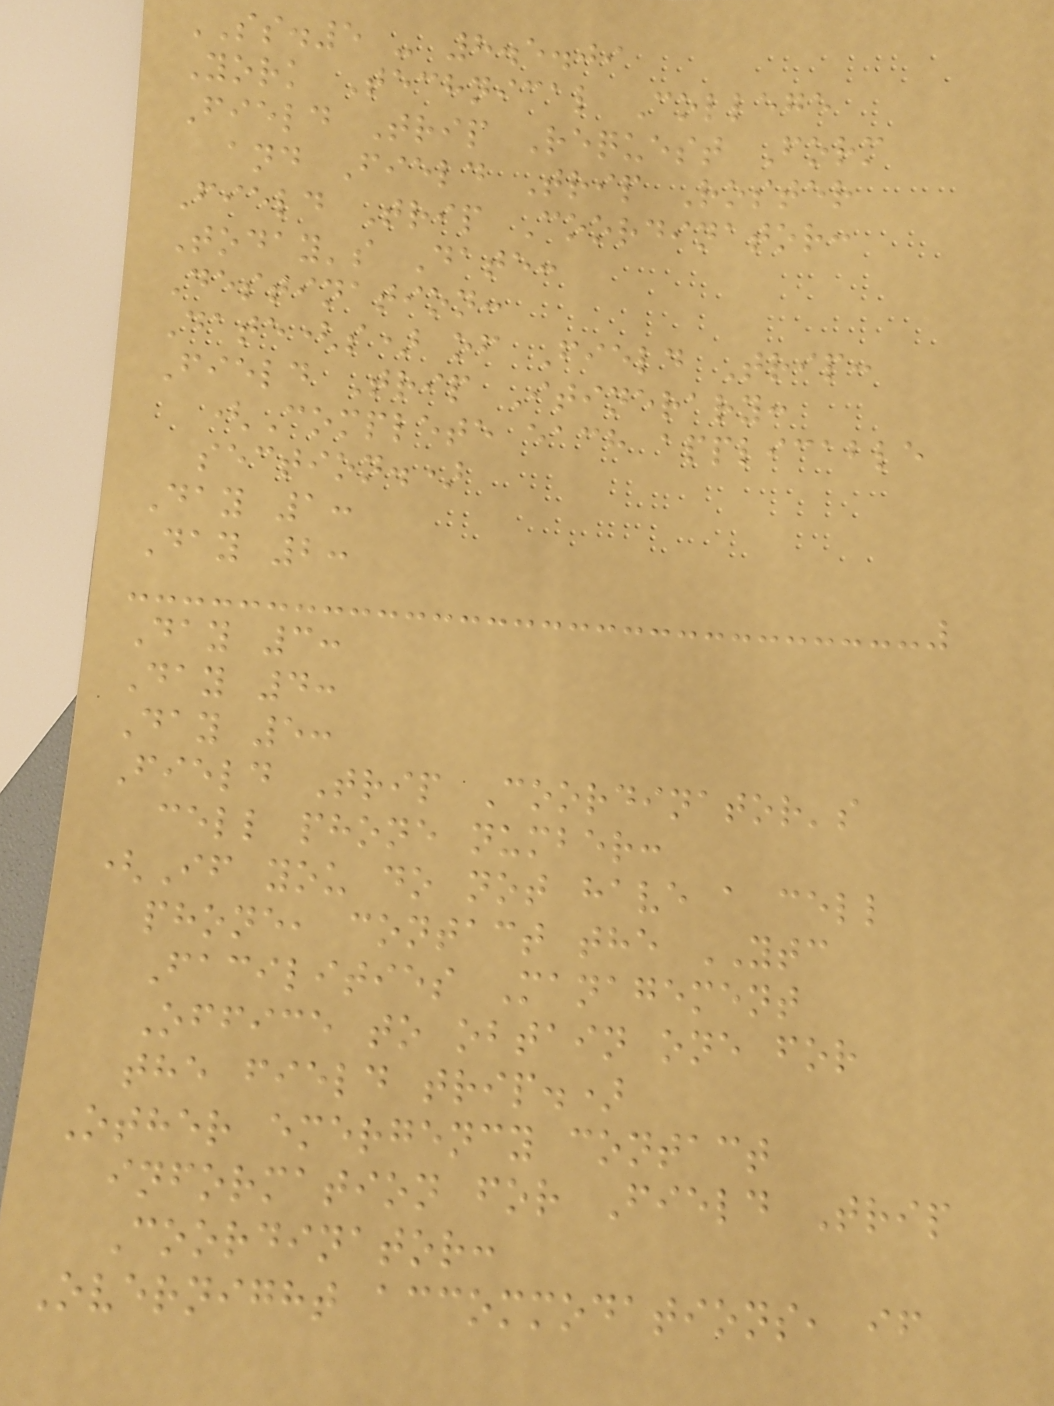SS.5 - 8.5.09
York Technical College
Field Trip Request Form
and Field Trip Roster
Field Trip Coordinator:
Today's Date:
Destination:
Date(s) of Field Trip:
Field Trip Itinerary:
(Complete each applicable
section.)
Day 1:
Day 2:
Day 3:
Day 4:
Day 5:
Field Trip Coordinator's
cell phone number:
(If you do not have a cell
phone, contact the YTC
Facilities Management
Office to obtain one for
the field trip.)
Other emergency contact
information for Field Trip
Coordinator:
Overnight accommodations, if
